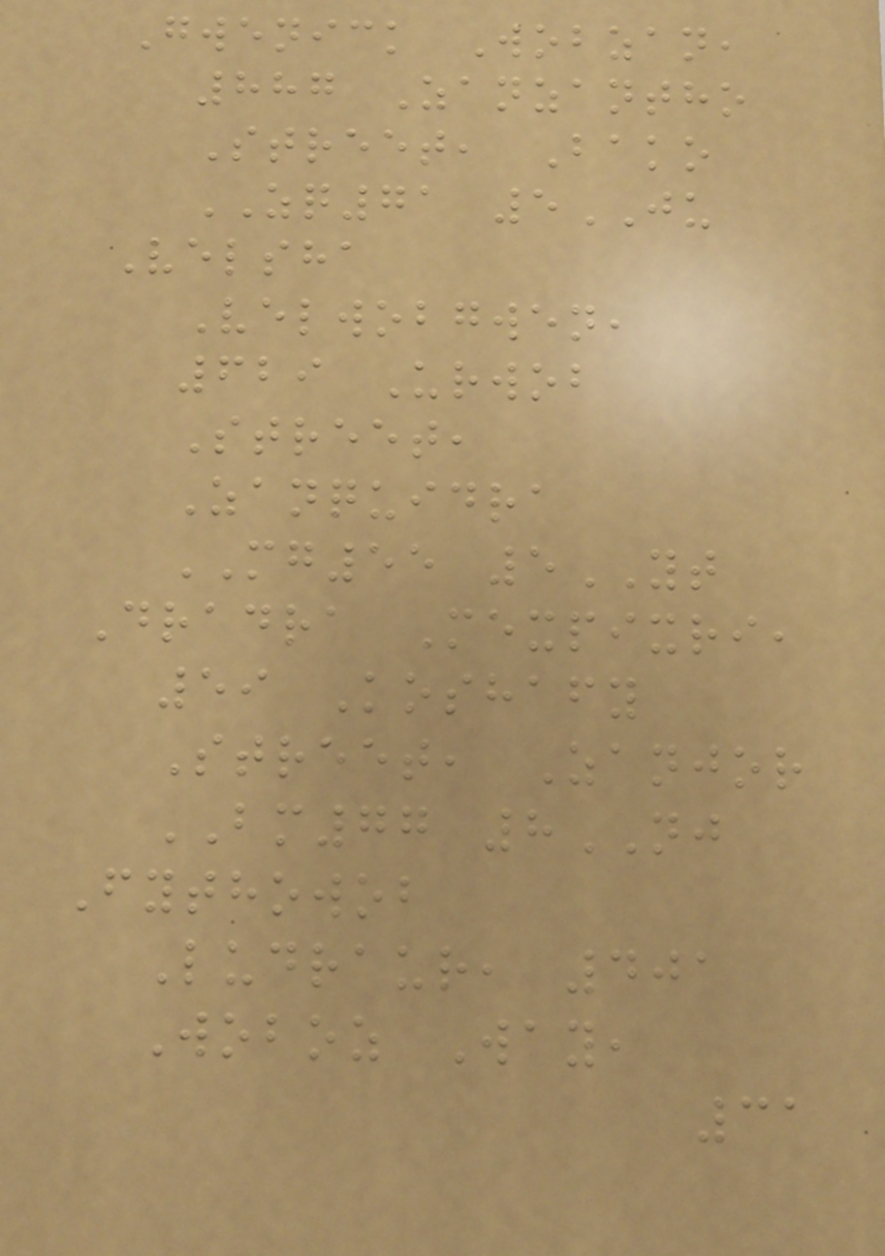Gwenick Wobzan,
887 Zanzantho
Street, Bako
ZQ71 5JU
Velsha
Velwobgwen,
629 Urwob
Street,
Zanquidra
MG55 5YT
Dradra Mexpixri,
59 Koshafy
Street, Zanjor
BM77 8NJ
Fythowob
Ludraur, 401
Woboz Way,
31
